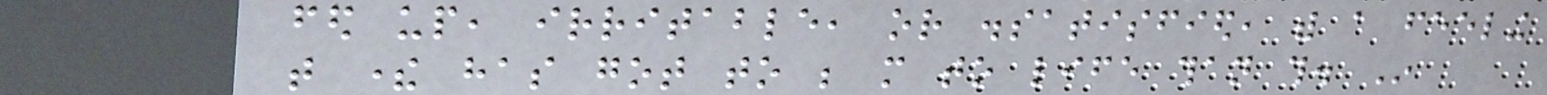fed up, irritable, or dissatisfied, with a feeling
that there has got to be more to life than this. In
